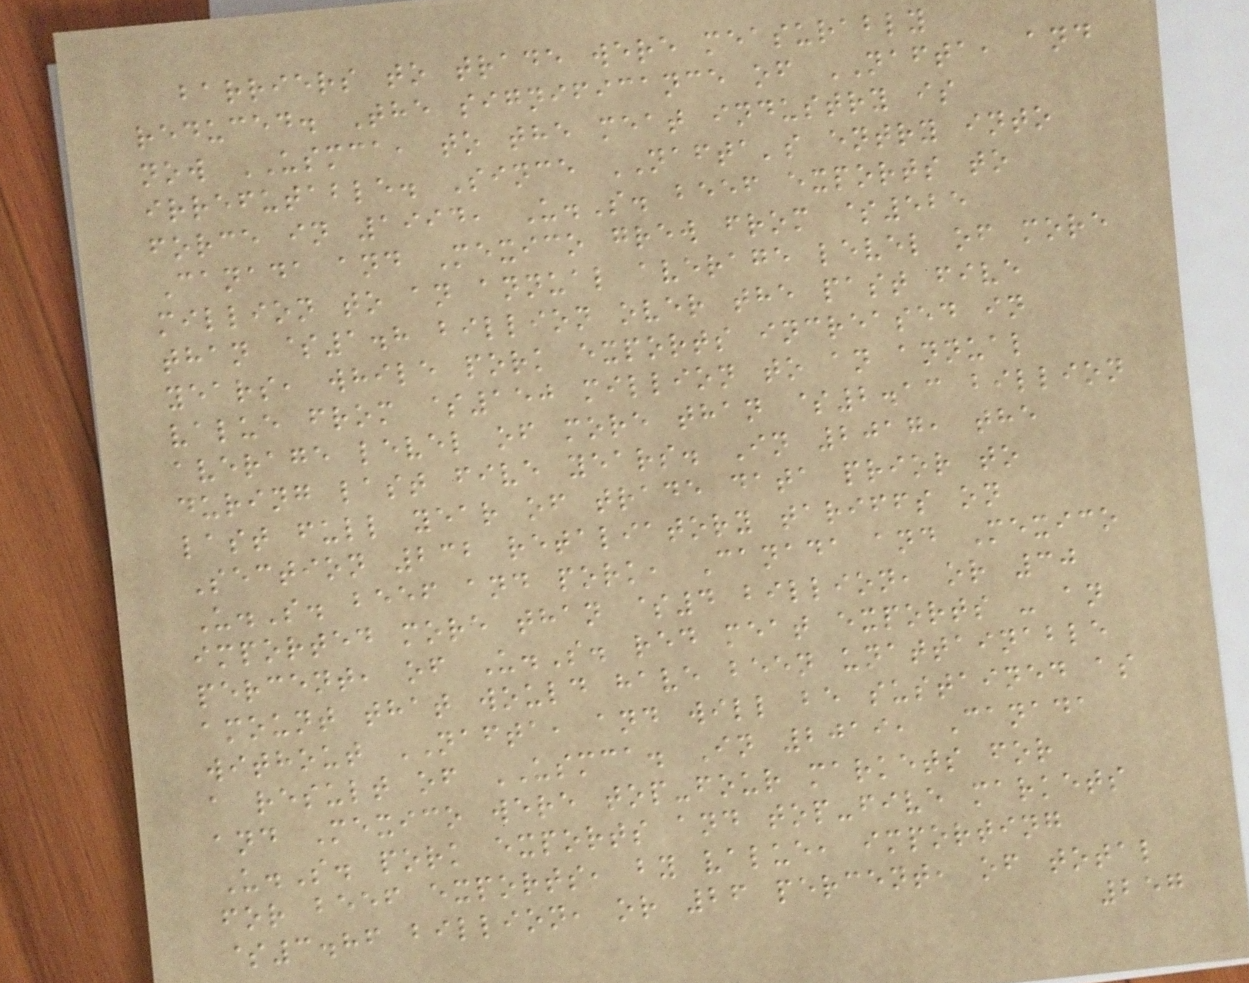barriers to trade were measurably
reduced. The significance of NAFTA, and
now USMCA, to the meat industry is
irrefutable. Since NAFTA's entry into
force in 1994, U.S. beef exports to
Canada and Mexico grew from $525
million to an annual average level of more
than $1.8 billion over the past five
years, while pork exports increased in
value from $150 million to an annual
average level of more than $2.13 billion
during last five years. In 2017, the
last full year of trade data prior to
Section 232 retaliatory tariffs on
U.S. beef and pork, Canada and Mexico
imported more than $4 billion, or 30
percent, of U.S. red meat exports - an
amount that would have been unattainable
without NAFTA, and will be sustained as
a result of USMCA. In 2019, Canada
and Mexico were top-four markets for
U.S. pork exports and top-five markets
for beef exports, by value, importing
$3.86 billion, or 26 percent, of total
257
